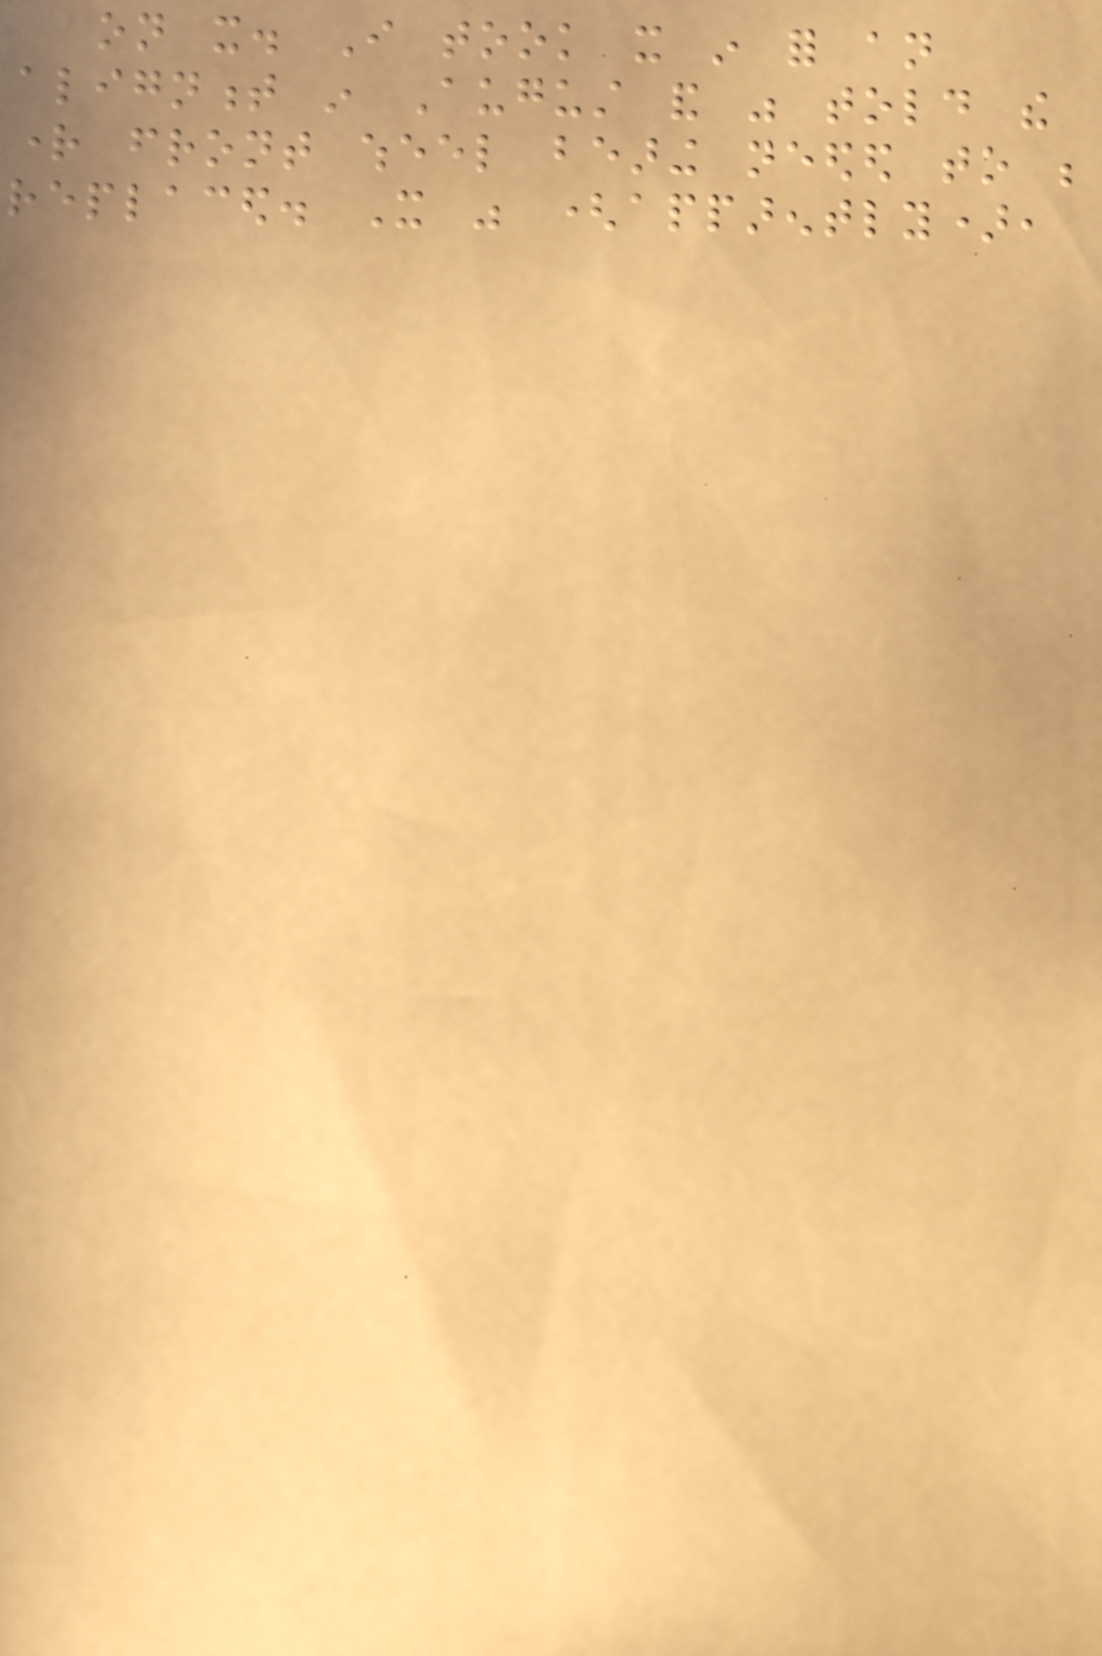on it. I took it in for an
alignment in August and was told the
right front wheel bearing needed to be
replaced. It was (apparently),
